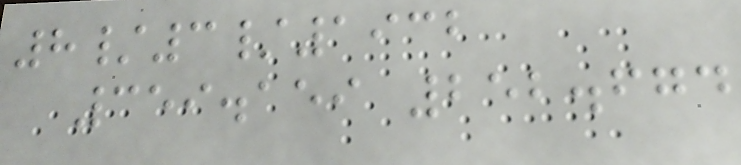8/3/1932
359.159 252.674
